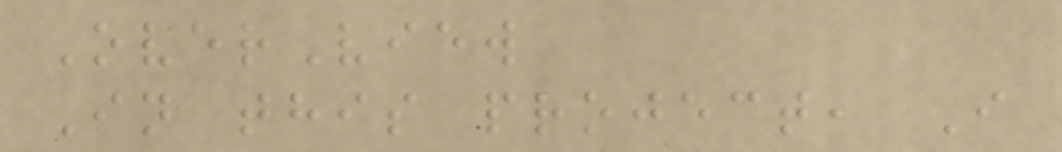OverView
In this project, I
